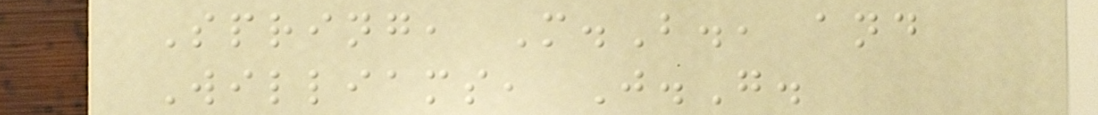Spring, M.B., and
Williams, J.G.
